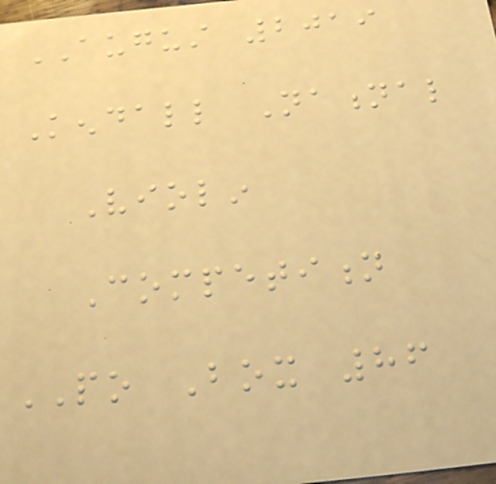AUGUST 2019
Kendall National
Violin
Competition
PO Box 86
